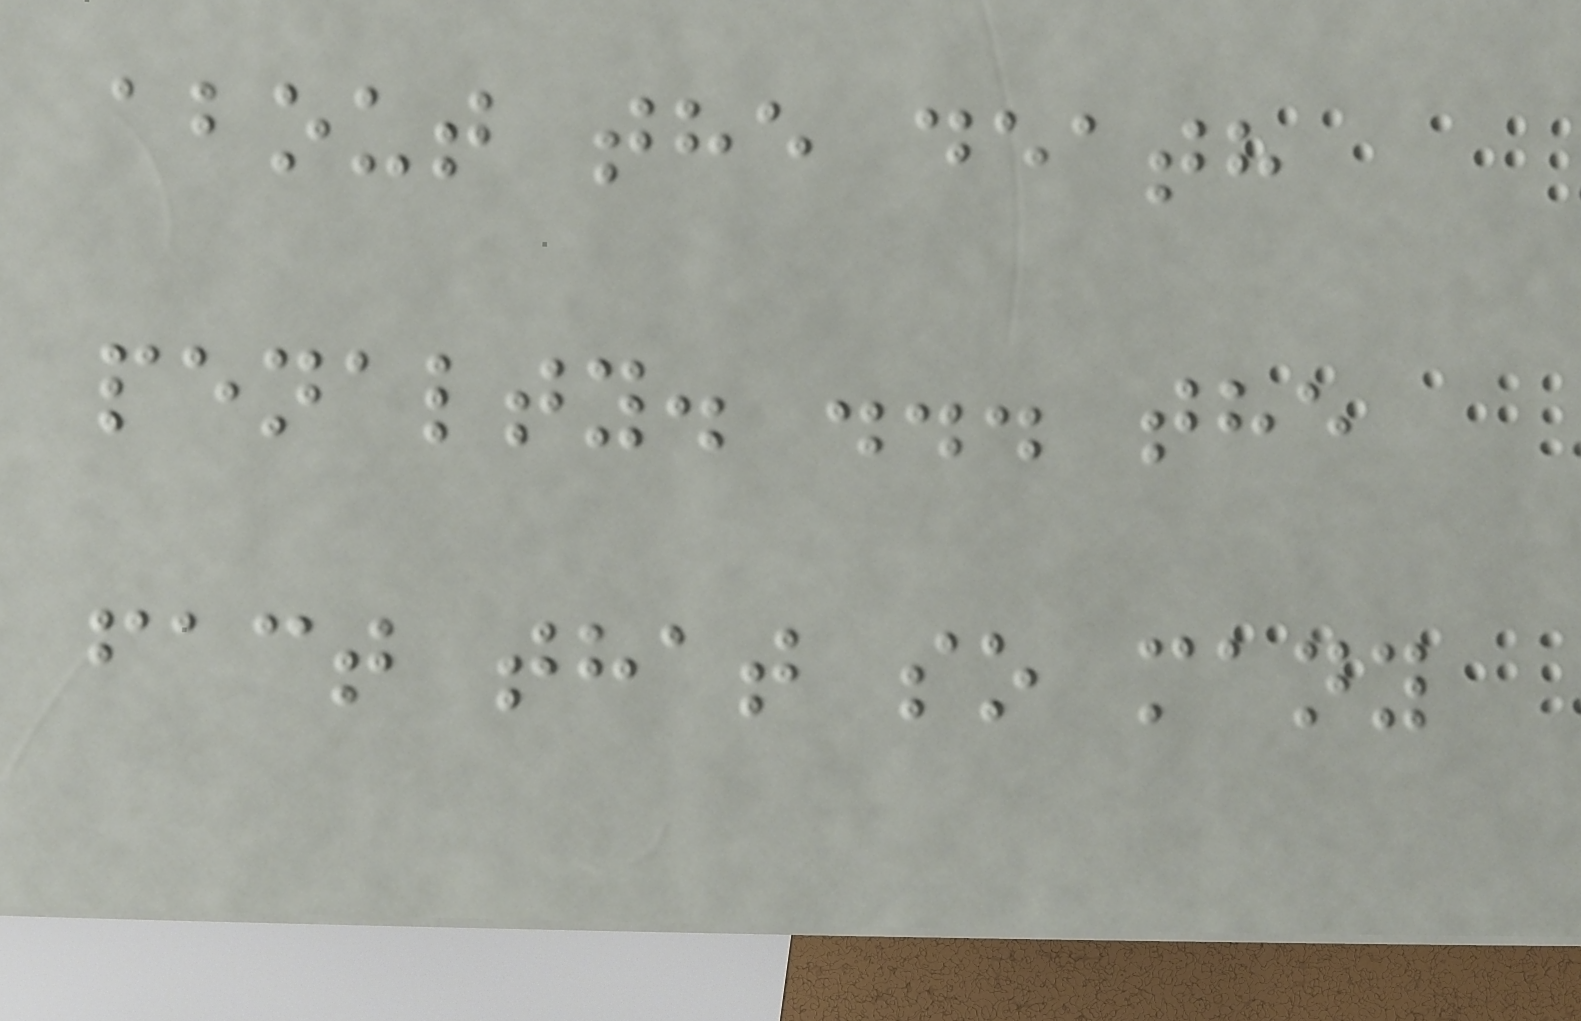about the death
penalty. ... the
fact that so many
